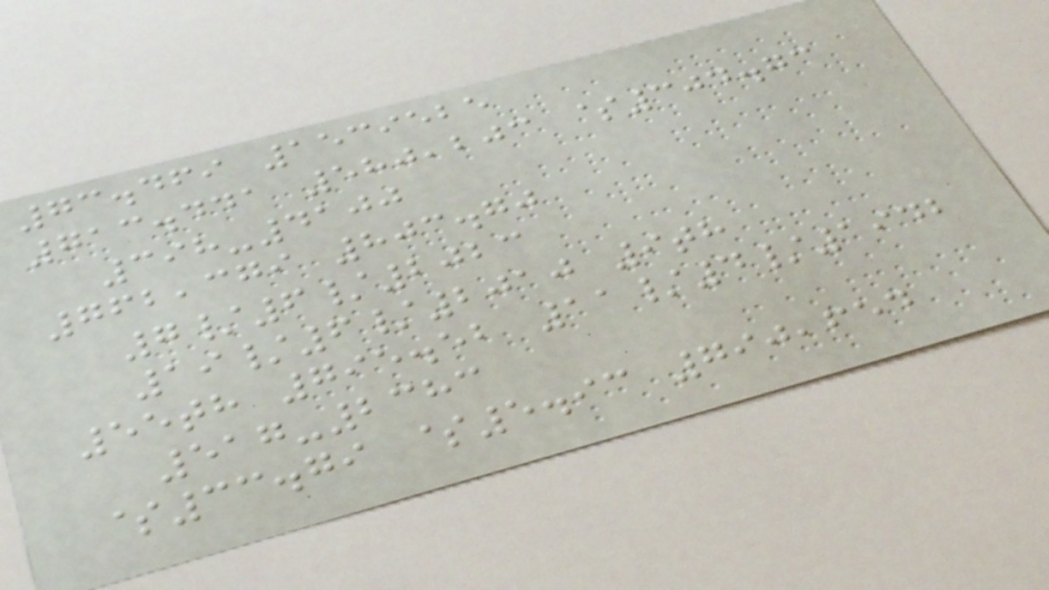73.469 1539525
713.441 580,203 $304.73
398-4100
762,379 803.70
7/6/2023
19/6/2010 9th
55th 795.52 11/4/1942
517-2383
$33.79 $5.93 790,654
